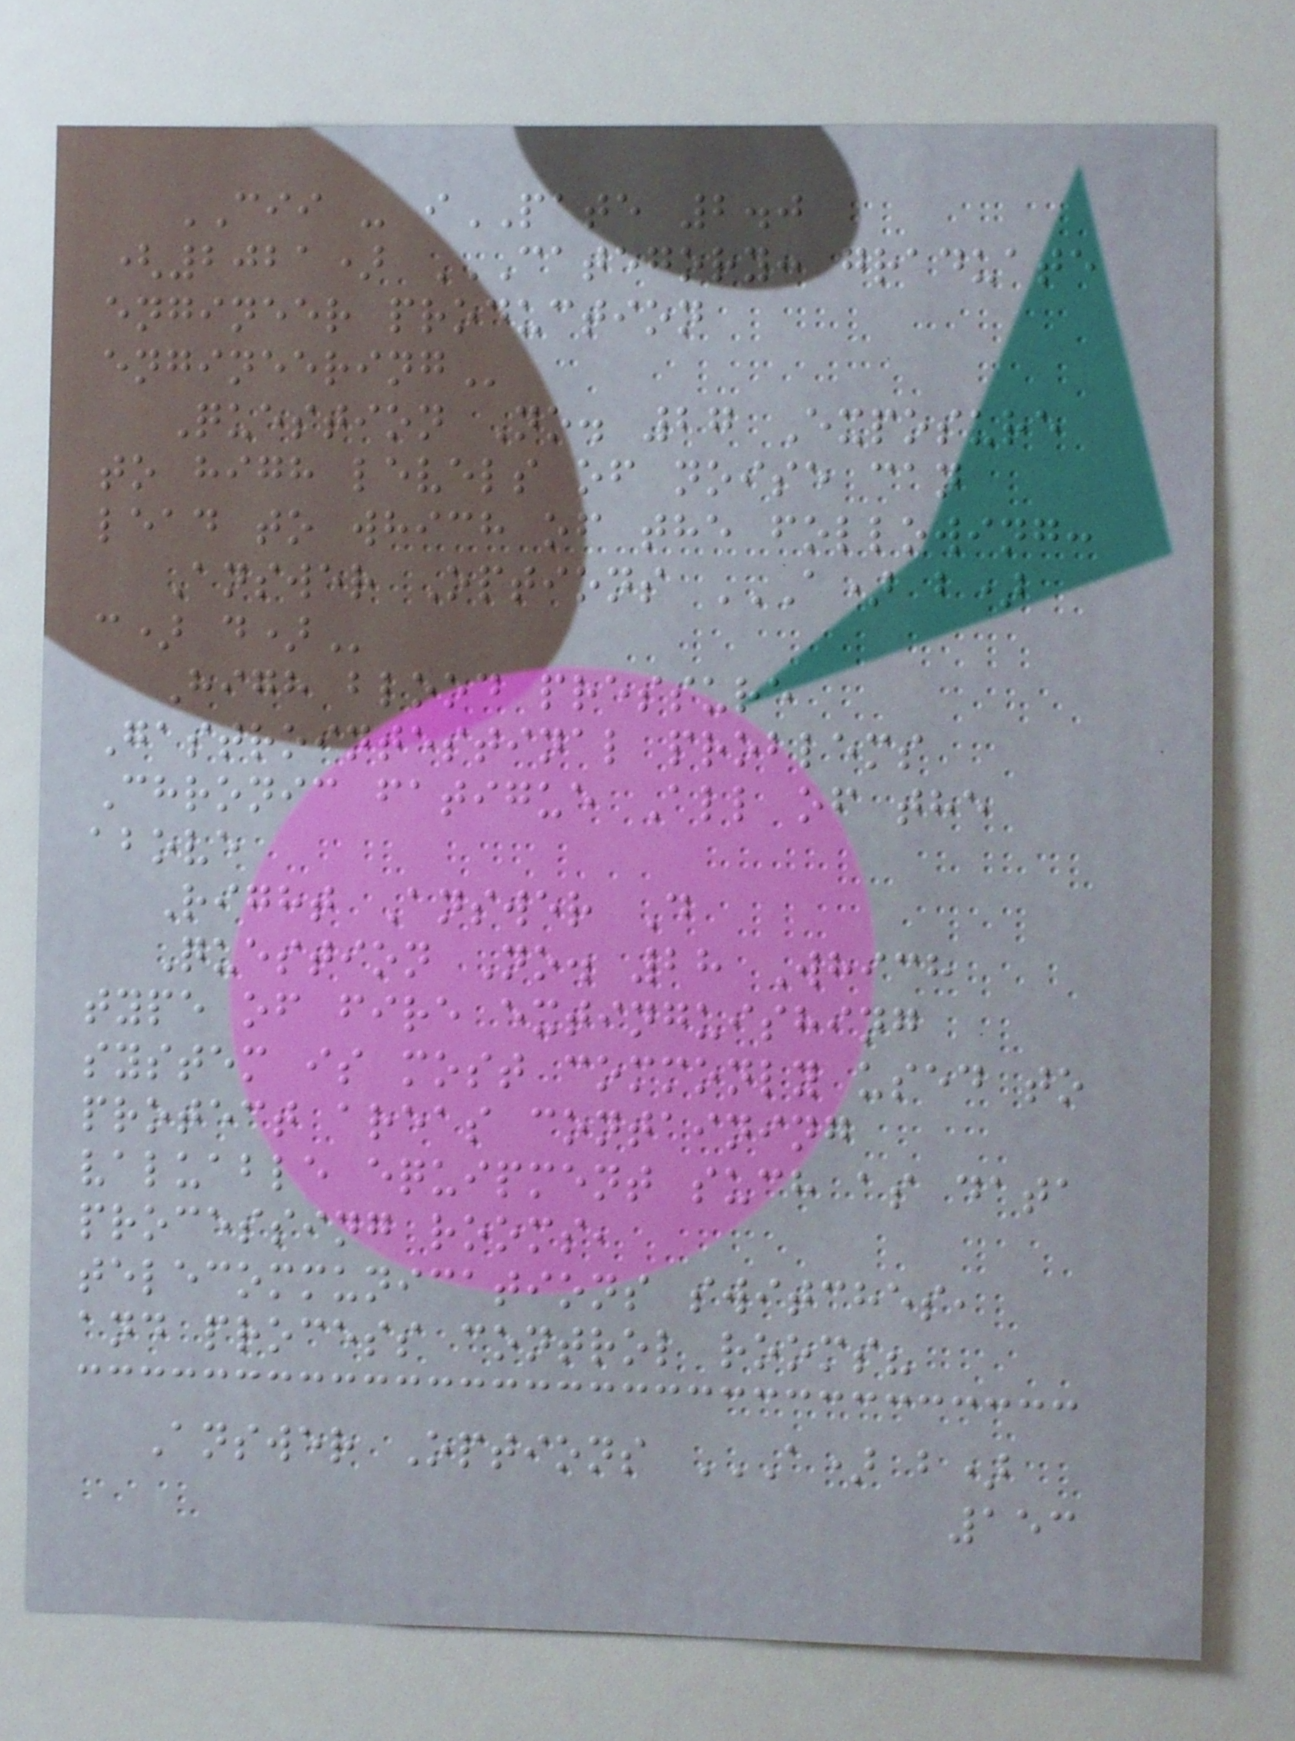CII - iPATE 2.0
(2021) CATEGORY: GRADUATE
ENGINEER PRODUCTION
ENGINEERING
Question No. 27 Exposure
to high levels of noise can
lead to which of the following:
Answer Options A) B)
C) D)
High blood pressure
Gastrointestinal problems
Chronic fatigue All of the
above
Right Answer D
Question No. 28 Which
type of fire extinguishing
system is most commonly used to
protect areas containing
valuable equipment such as data
processing rooms,
telecommunications switches,
and process control rooms?
Answer Options A) B)
153
